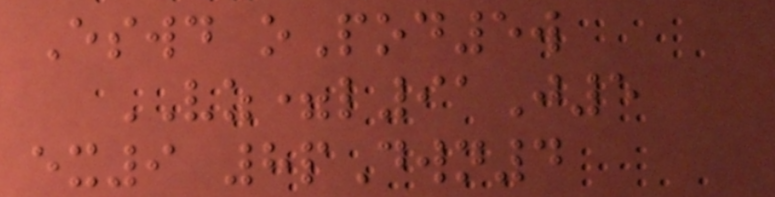Eswd oPod5w
VZ=l91J5
ex9 8pDwn4
